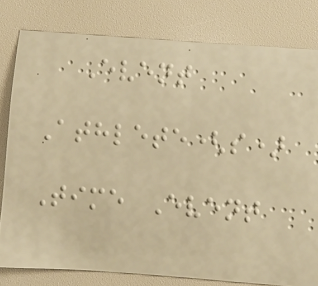Event
Athlete(s)
Time Event
